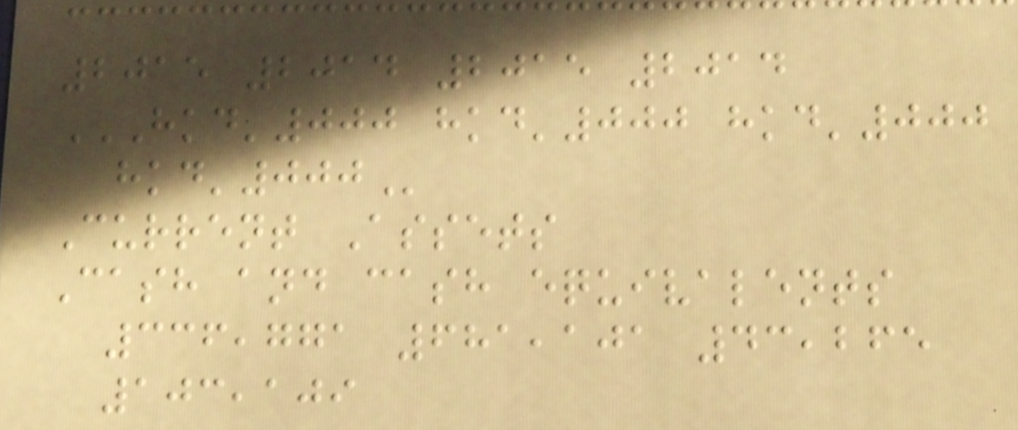2015 2014 2015 2014
HKD'000 HKD'000 HKD'000
HKD'000
Current Assets
Cash and cash equivalents
336,771 681,101 43,265
103,109
